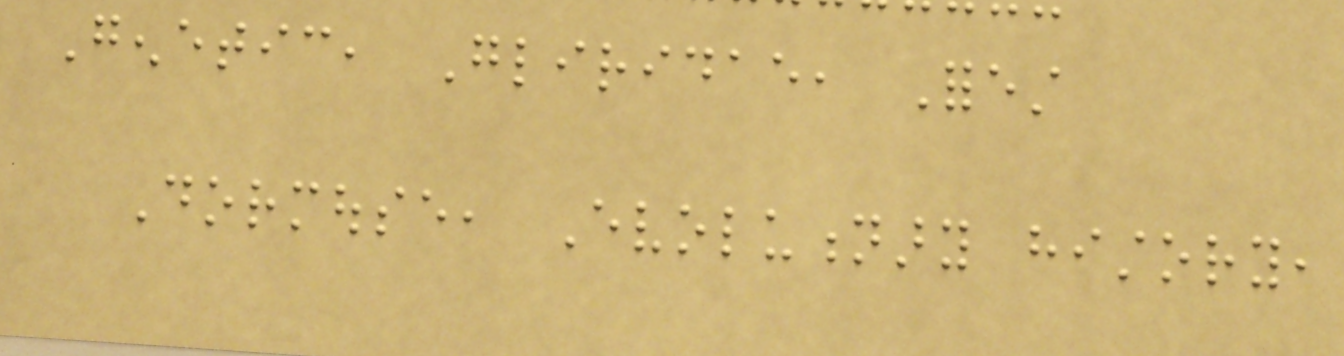Genetic, Gliridae, Forest
Dormouse, Evolutionary history,
